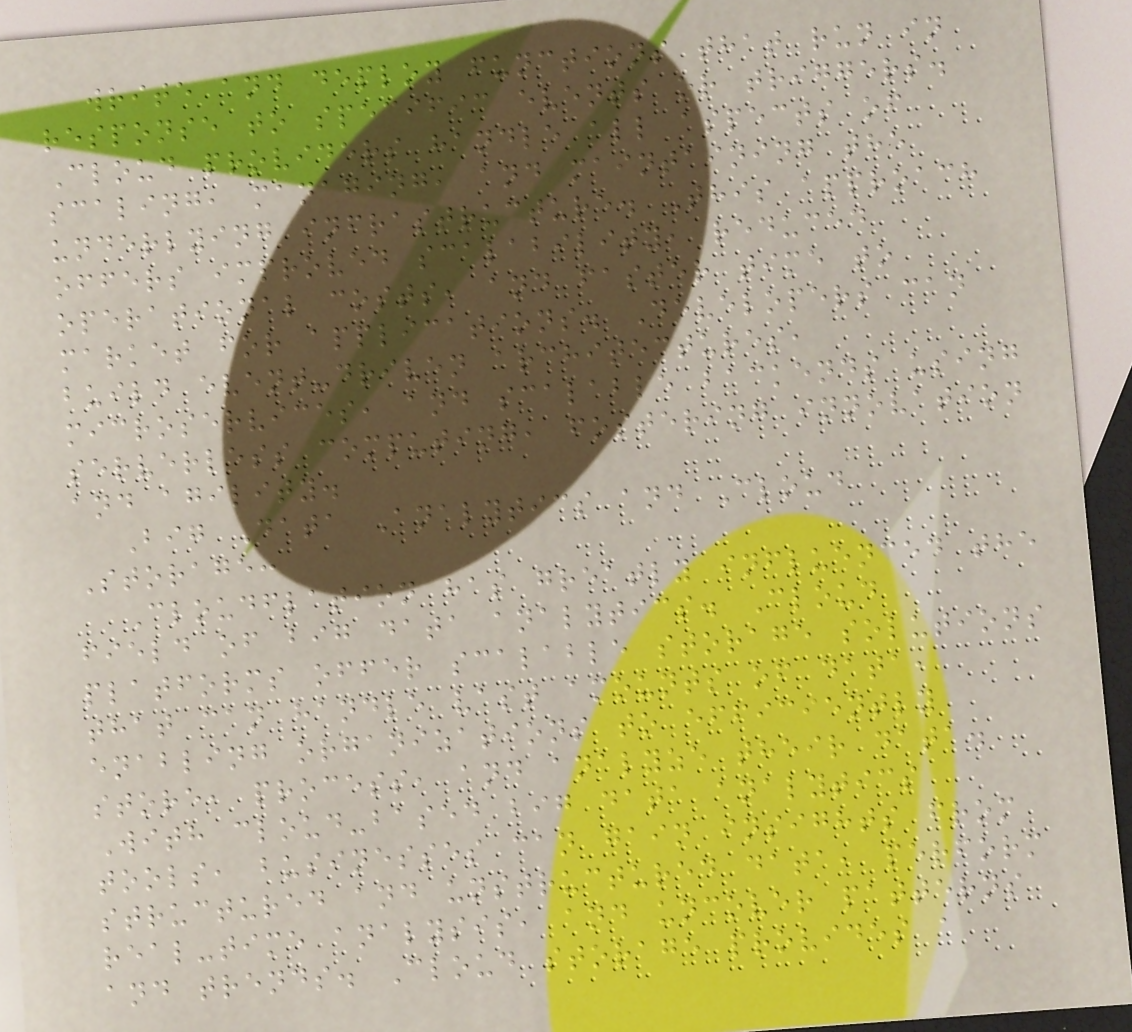write and deploy functions that run in
response to specific events or triggers.
Cloud providers handle all aspects of
scaling, managing, and maintaining the
underlying infrastructure. This approach
offers improved scalability, reduced
operational costs, and faster time to
market for applications. Developers can
build event-driven architectures,
microservices, and scalable backends using
serverless computing, fostering innovation
and agility.
Big Data Analytics and Cloud
Storage:
Cloudflation has greatly influenced the
field of big data analytics. Cloud
platforms offer scalable storage solutions
that can handle vast amounts of data,
enabling organizations to efficiently
store, process, and analyze their data.
With cloud-based big data analytics
tools, businesses can gain insights from
structured and unstructured data, perform
real-time analysis, and uncover patterns
and trends. Cloud storage provides a
